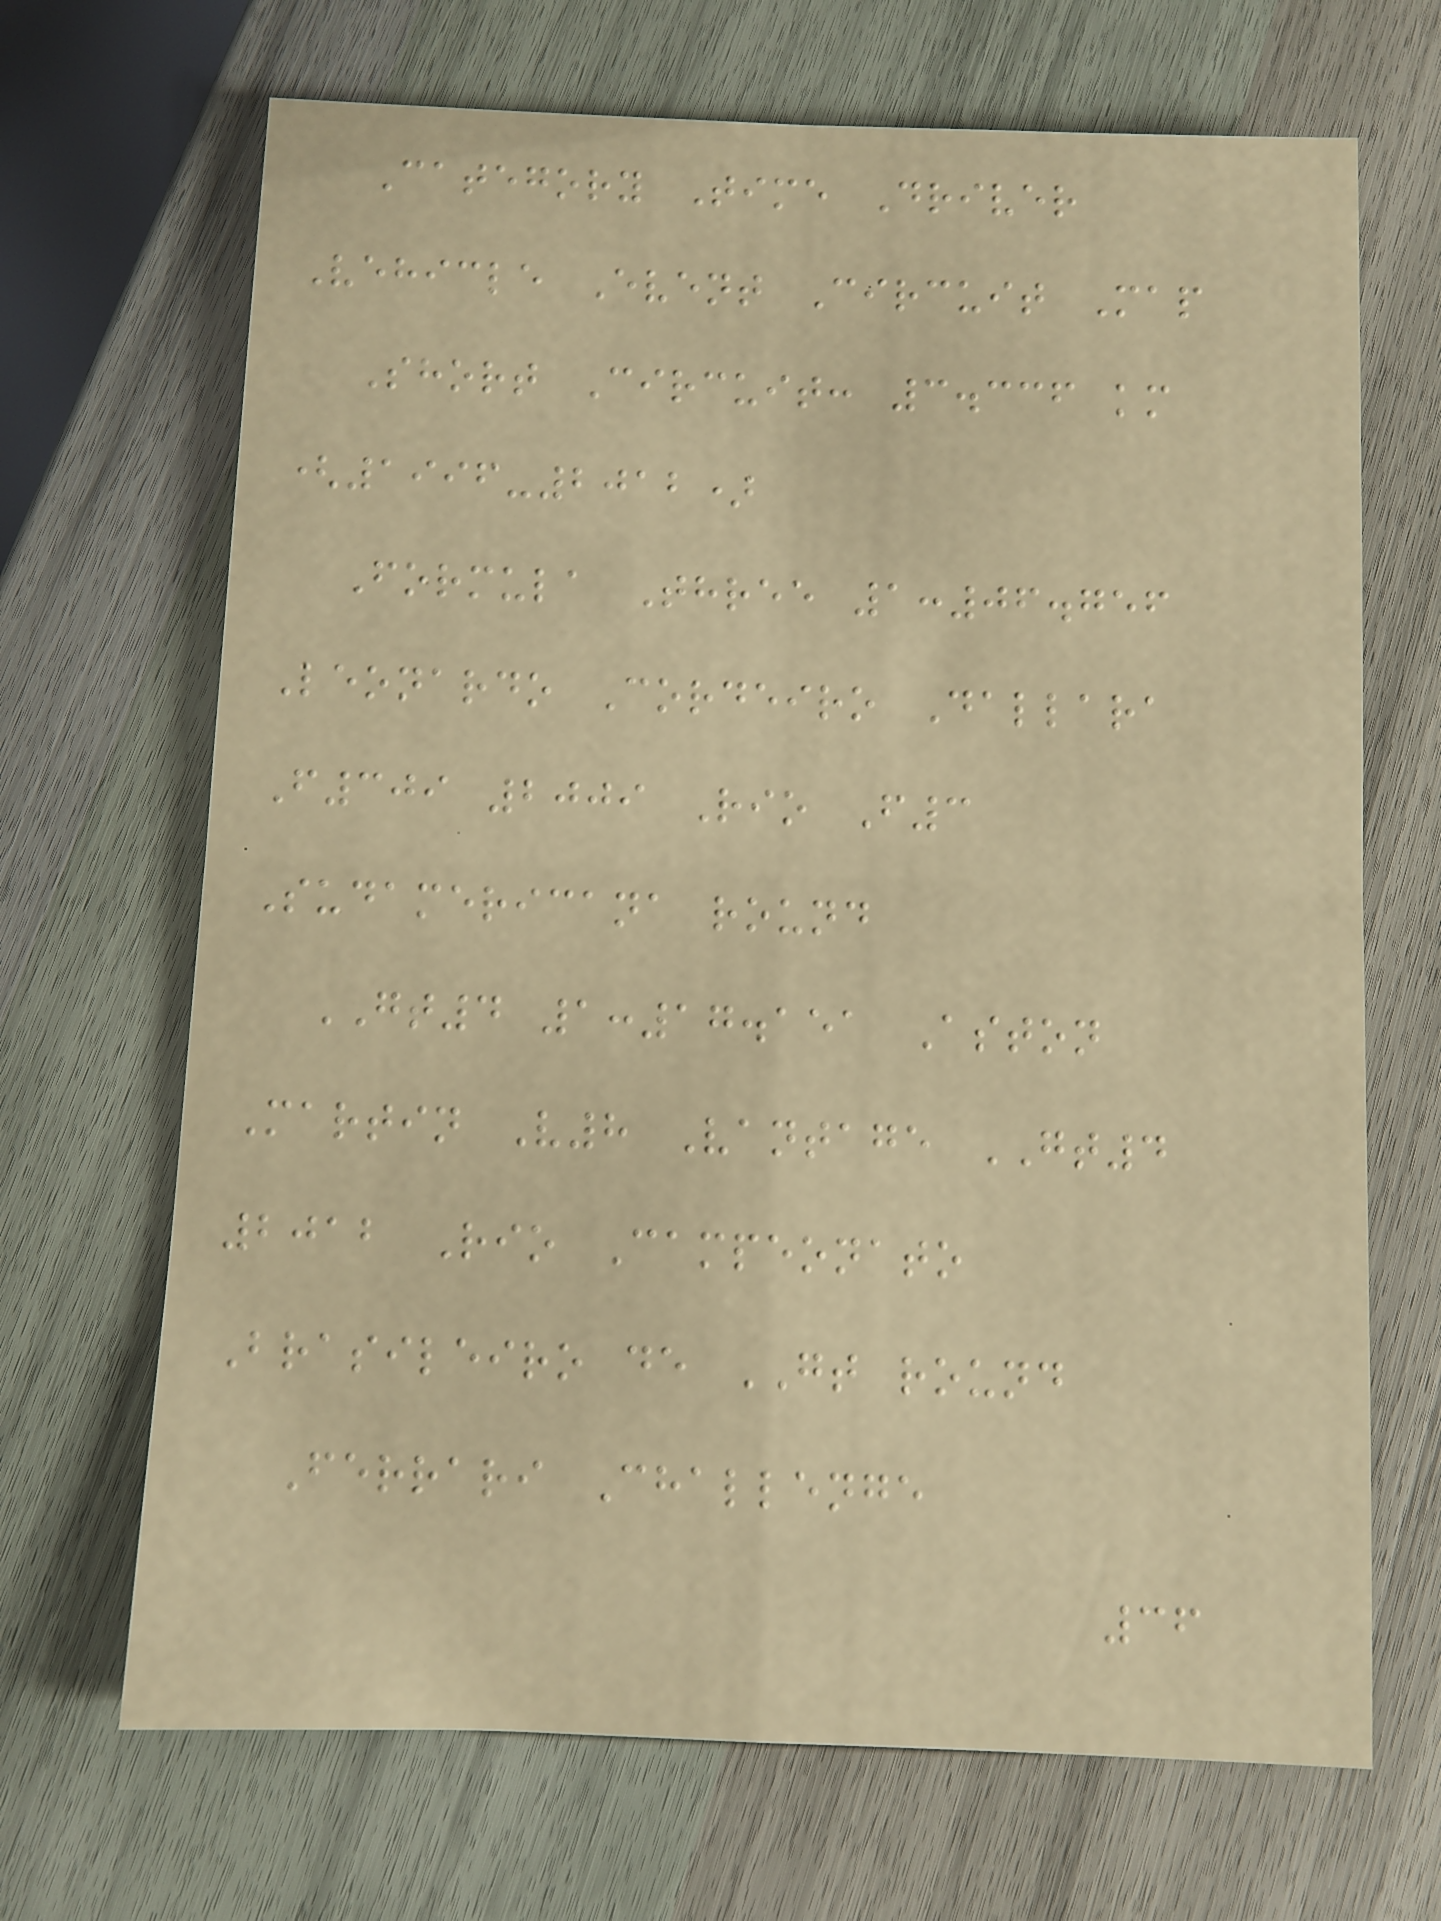Category Time Driver
Vehicle Event Circuit Map
Short Circuit: 3.336 km
(1996-2012)
Formula Three 1:06.756
Leonardo Cordeiro Dallara
F309 2009 Rio F3
Sudamericana round
GT4 1:17.151 Aston
Martin V8 Vantage GT4
2012 Rio Campeonato
Brasileiro de GT round
Ferrari Challenge
36
